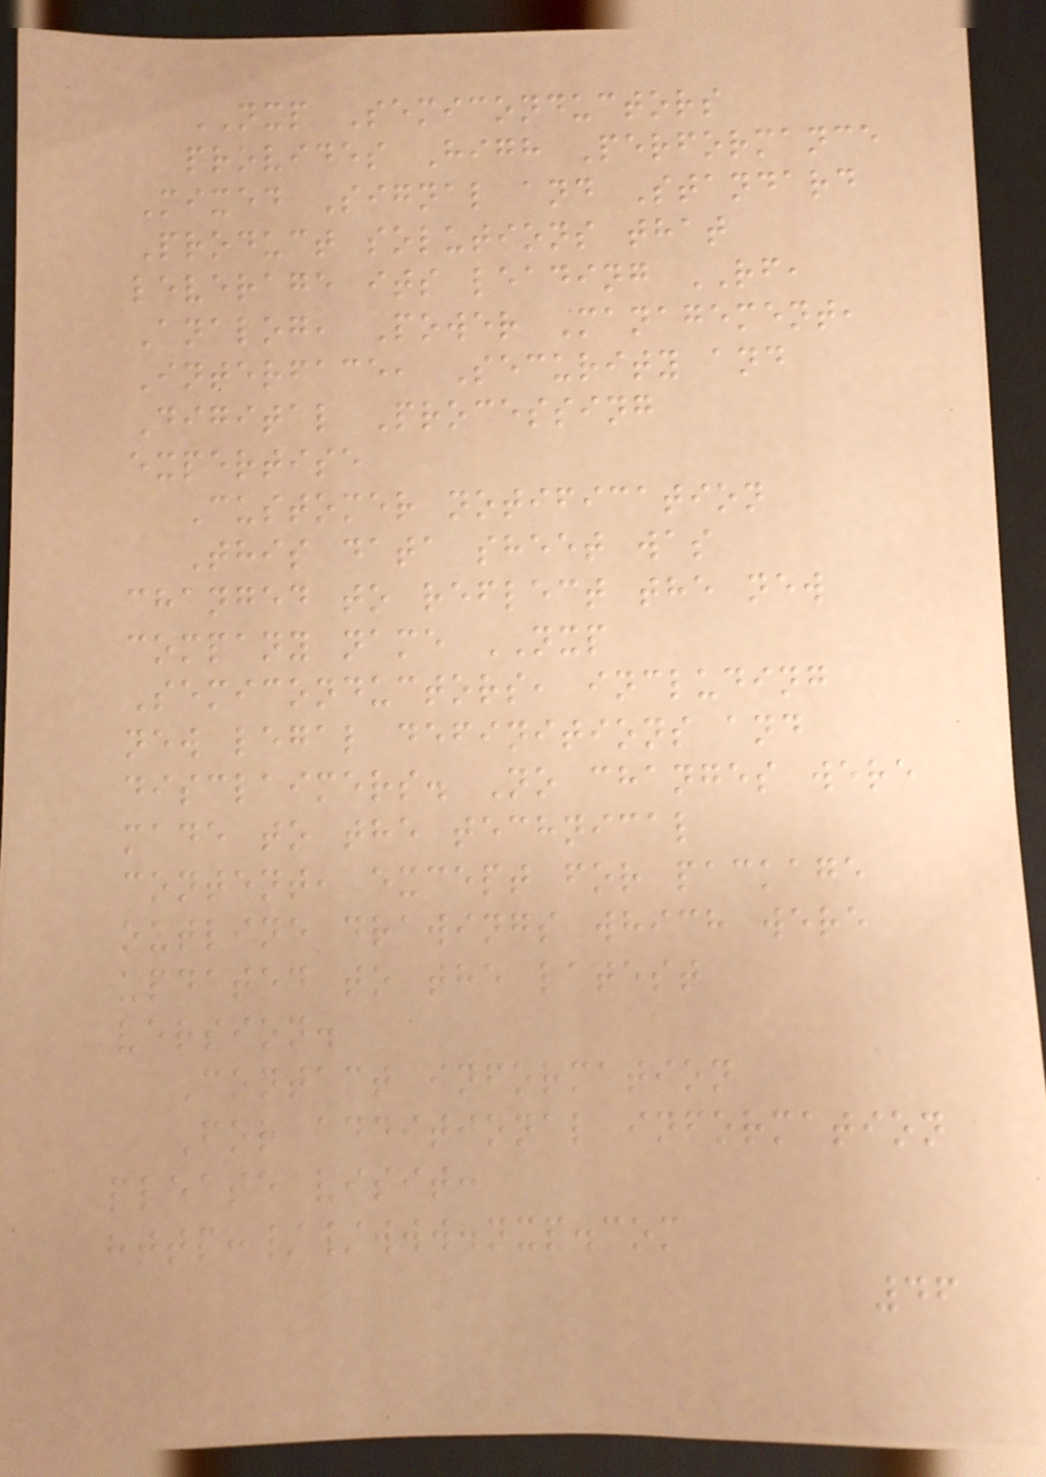NXP Semiconductors
provides High Performance
Mixed Signal and Standard
Product solutions that
leverage its leading RF,
Analog, Power Management,
Interface, Security and
Digital Processing
expertise
Customer notification
This data sheet was
changed to reflect the new
company name NXP
Semiconductors, including
new legal definitions and
disclaimers. No changes were
made to the technical
content, except for package
outline drawings which were
updated to the latest
version.
Contact information
For additional information
please visit:
http://www.nxp.com
46
